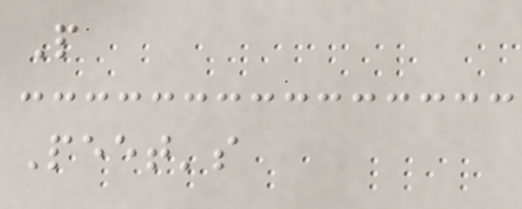P
Peet's
